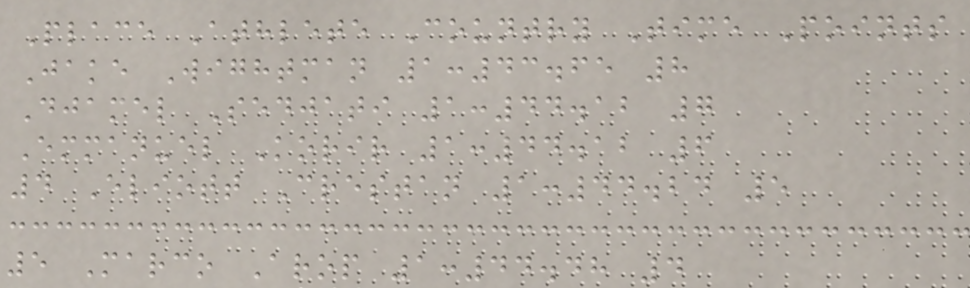Place Athlete Country Time Points
Jake Wightman 1:43.65 8
Djamel Sedjati 1:44.12 7
Emmanuel Korir 1:44.12 6
4 Eliott Crestan 1:44.24 5
5 Marco Arop 1:44.48 4
